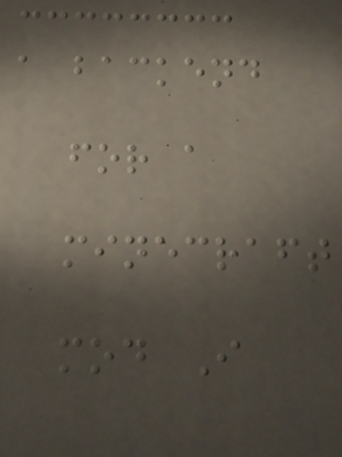a backend
for a
minecraft
mod I
